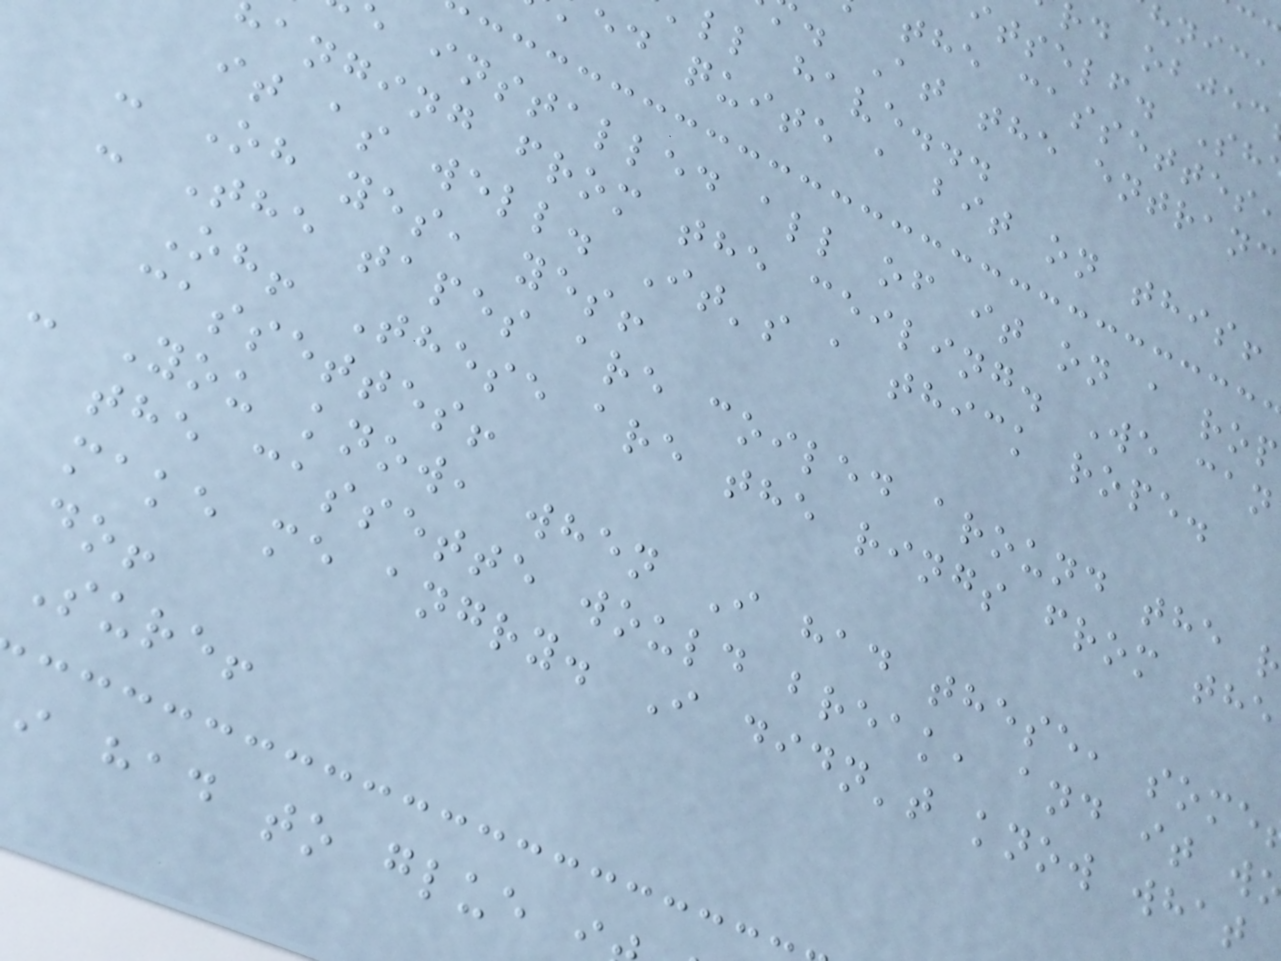tself. Sh
the cassettes
. At the entranc
ll have...
ed quite a bit on this!
e installed all of it on a rop
anging from the ceiling. We can
it as well. It's a thick rope.
- Oh yes, yes!
- The tapes are coiled around the r
Oh! These are the rings from the
cassettes!
- You know, when I had these, some
the cassette would break, and it w
make me angry. I didn't know what
do!
Sure!
i had to glue
